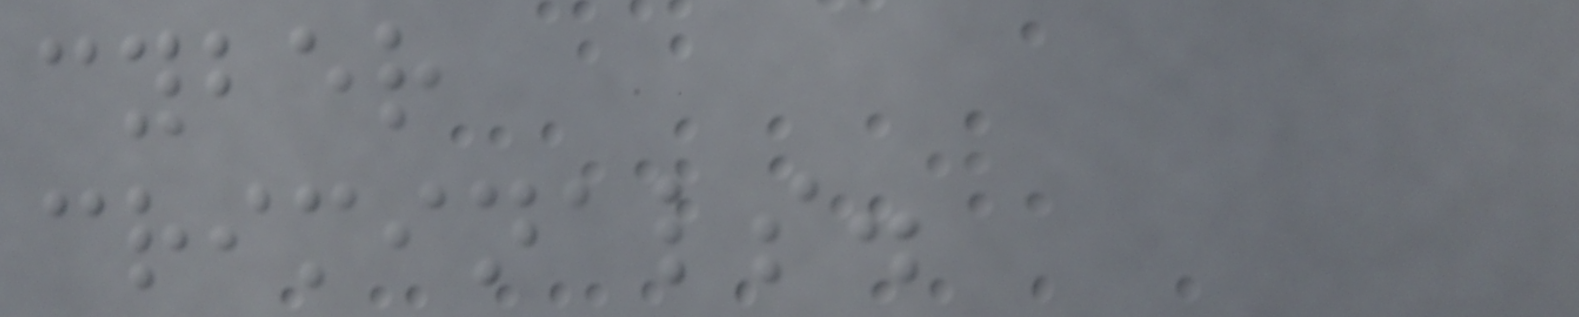cyber
criminals.
